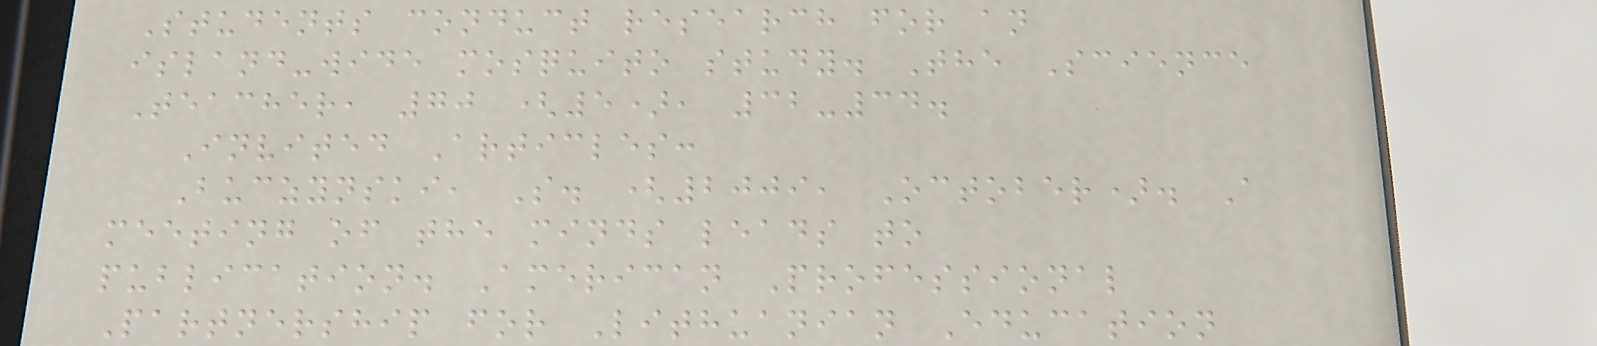Students conduct research for an
island-wide mosquito study. The Science
Teacher, 70 (5), 32-34.
Invited Articles:
Buczynski, S. (2009, October). A
meeting of the minds leads to
publication. American Professional
Partnership for Lithuanian Education
